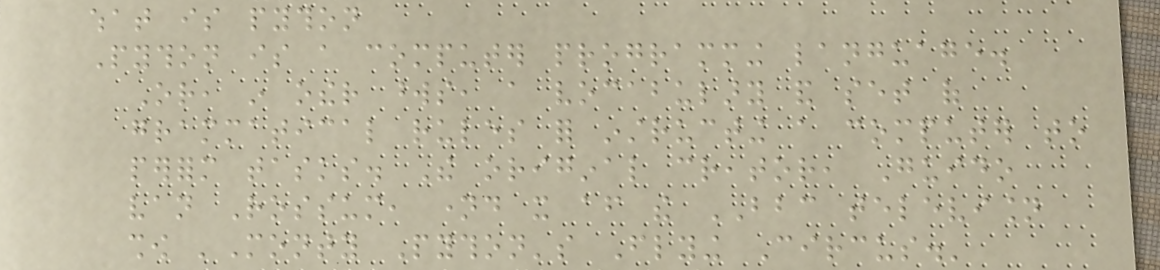what is python
Python is a computer programming language.
Or, in other words, a vocabulary and set of
grammatical rules for instructing a computer to
perform tasks. The original creator, Guido
van Rossum, named it after the BBC television
show 'Monty Python's Flying Circus.'
